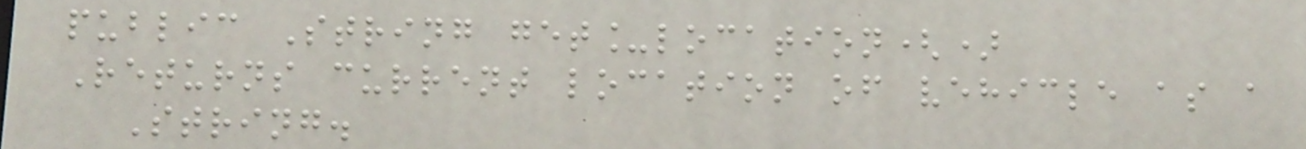public String get_location()
Returns current location of vehicle as a
String.
